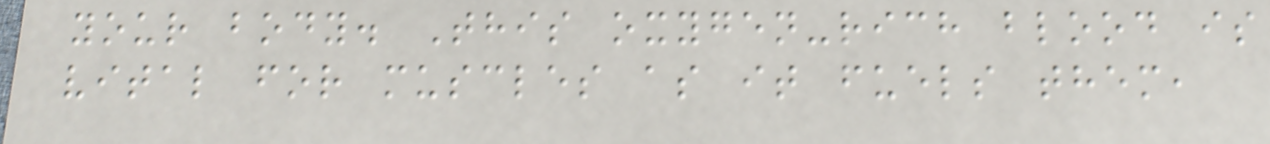your body. This oxygen-rich blood is
vital for muscles as it fuels them,
